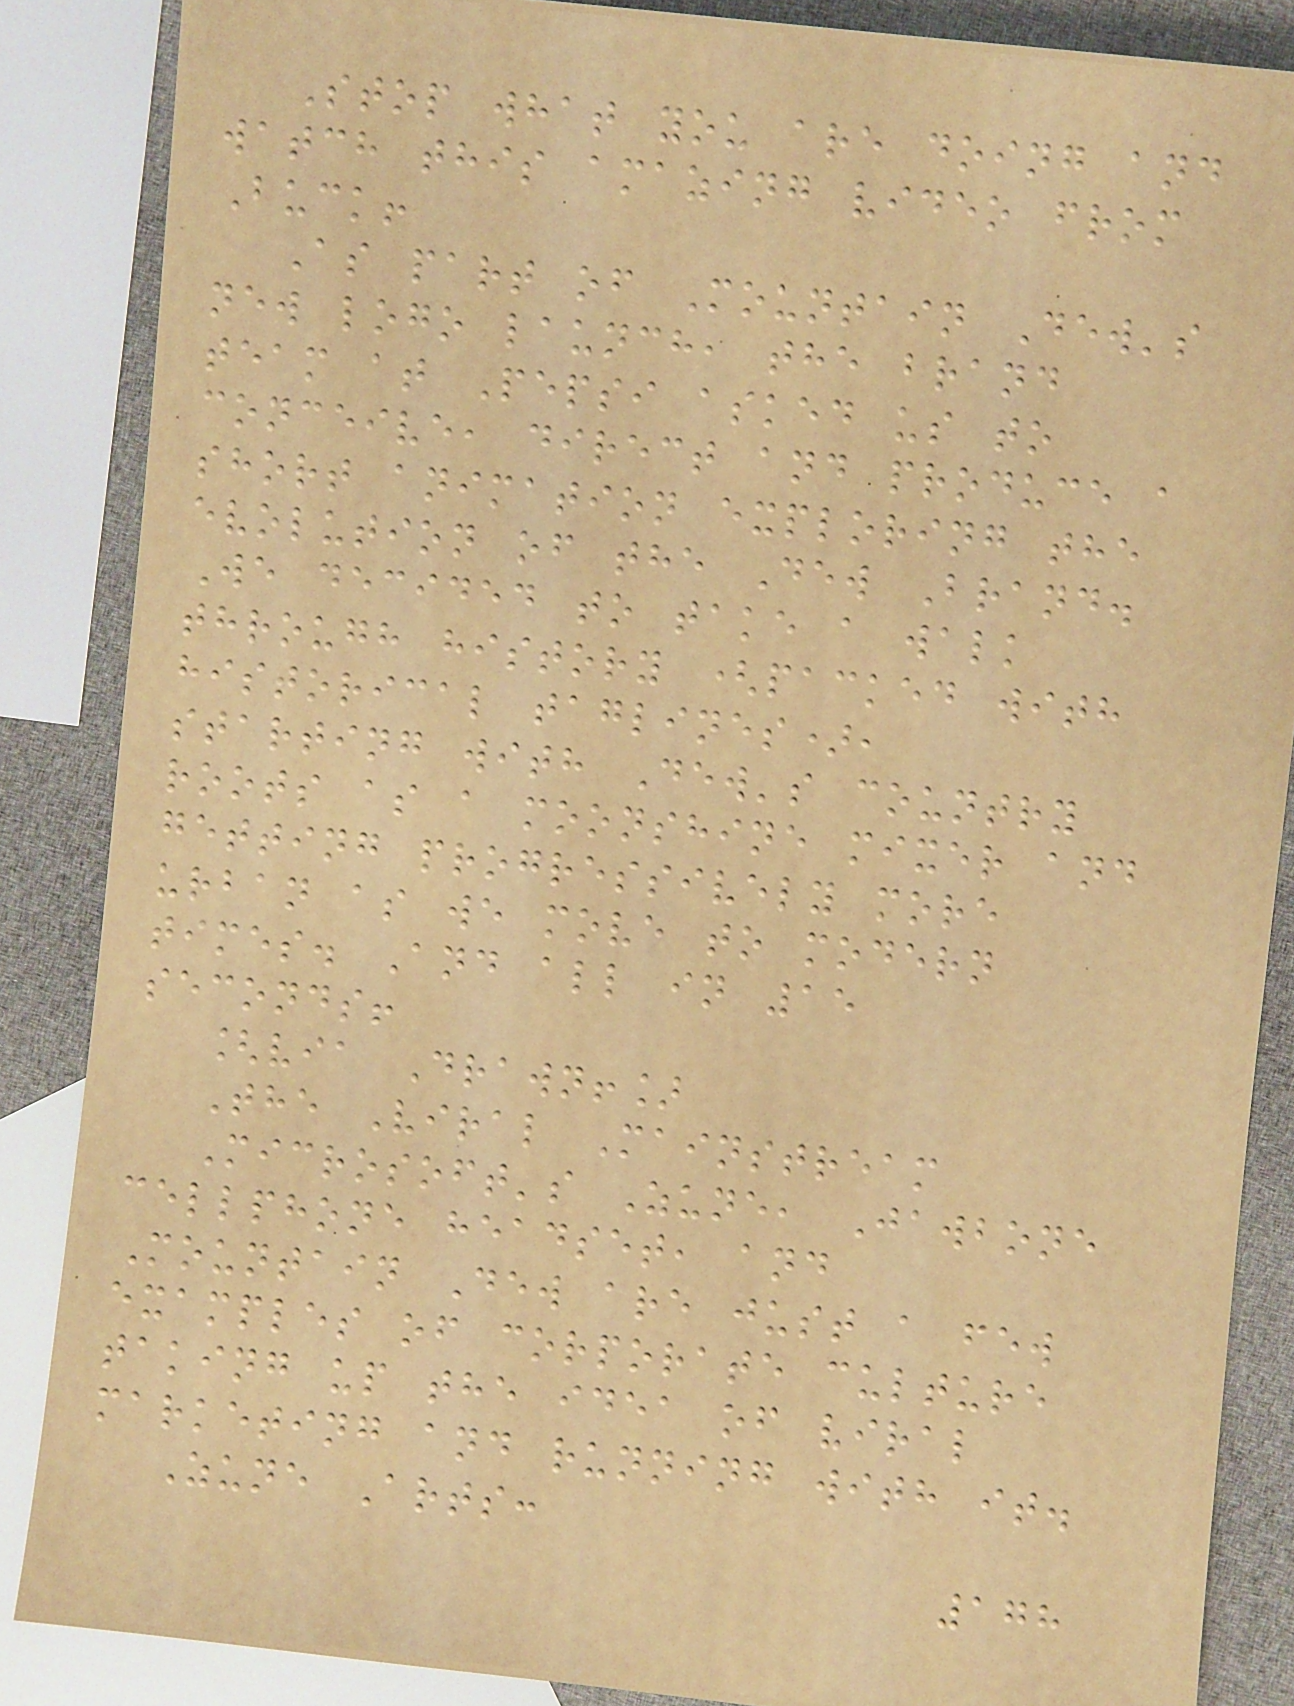Stop what you are doing and
watch this amazing video from
Buck!
As part of Mountain Dew's
new logo launch, the brand
team at Pepsi asked us to
conceive, direct and produce a
short animation exploring the
evolution of the Dew Brand.
We decided to take a walk
through history (packed with
historical taglines),
starting with Dew's country
roots as a moonshine mixer and
getting progressively more
urban as we move to modern
times. And all in 15
seconds!
[via Drawn!]
The Viral Mainstream
Microsoft's Zune, Jawbone
cellphone headset, and
Mountain Dew are just a few
examples of corporate culture
taking up the idea of viral
marketing and running with it.
Zune Arts:
178
